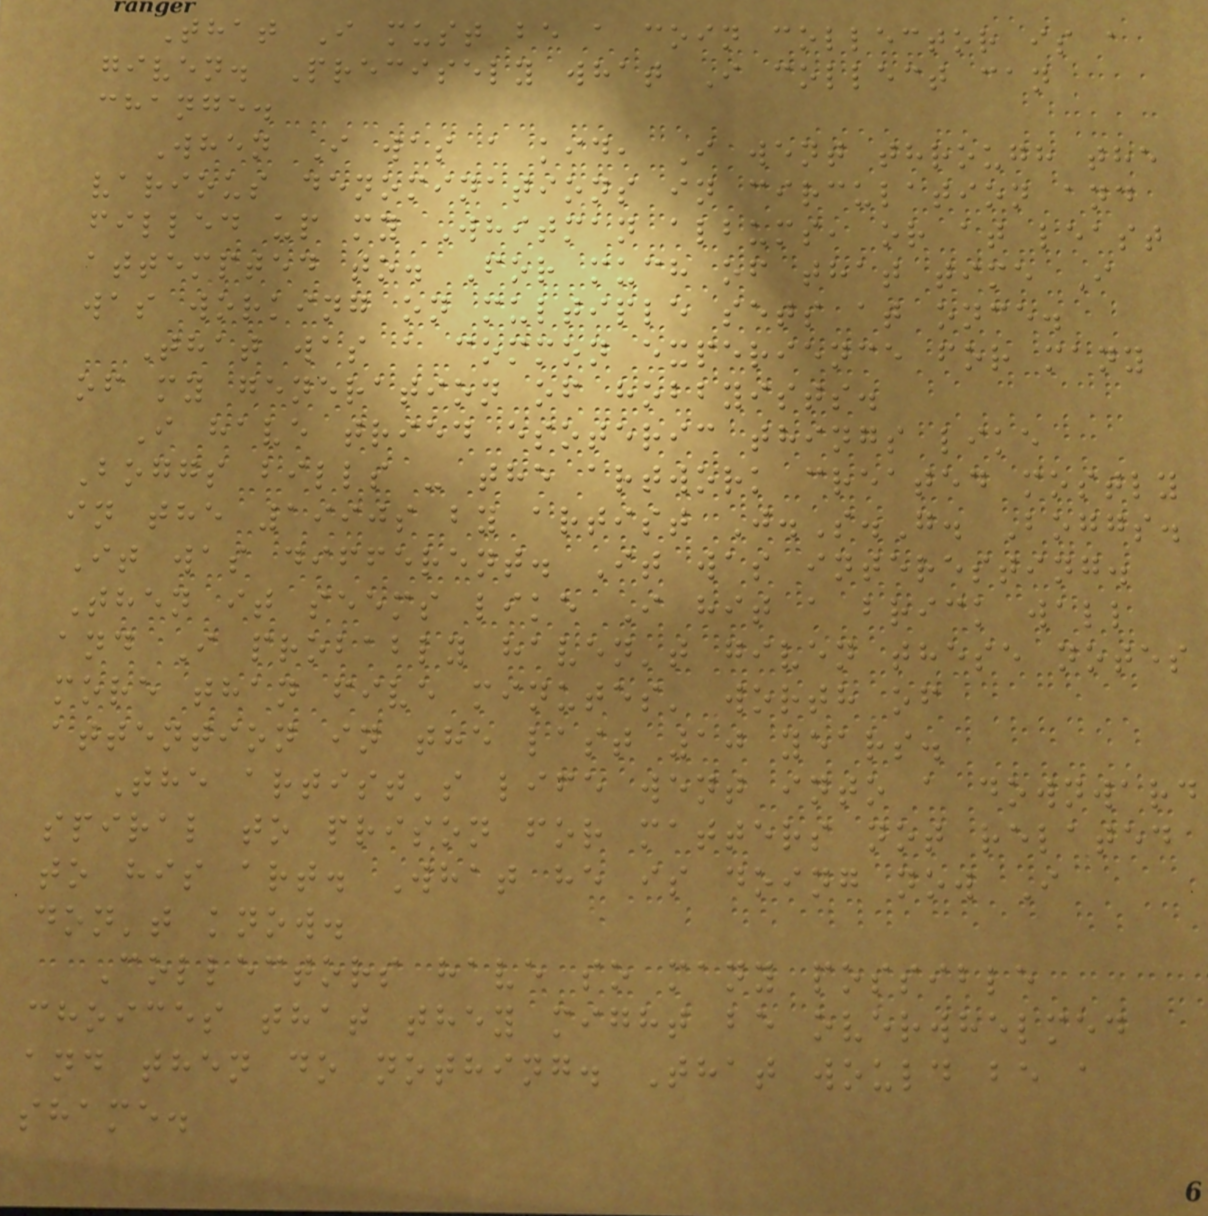That I must be a coin collector is a
given. Precisely what I collect can
change.
When I was a kid, I went through the
various denominations in circulation and
filled up my Whitman albums, or at least
attempted to. For much of that time I
was working on multiple sets at once.
That was a common experience for many
of my generation of hobbyists.
I have tried esoteric things like
Boggs bills - the artwork created mostly
in the 1990s by artist J.S.G. Boggs.
It was different. It was interesting.
Then it seems like I hit a brick wall
and I probably haven't given these notes
more than five minutes' worth of
attention in the last 10 years.
The artist's life went into a downward
spiral to prison for matters not related
to his art. What he is doing now I
don't know.
Collectors have so many possible
choices that they might be overwhelmed
and then do nothing. That would be a
shame.
